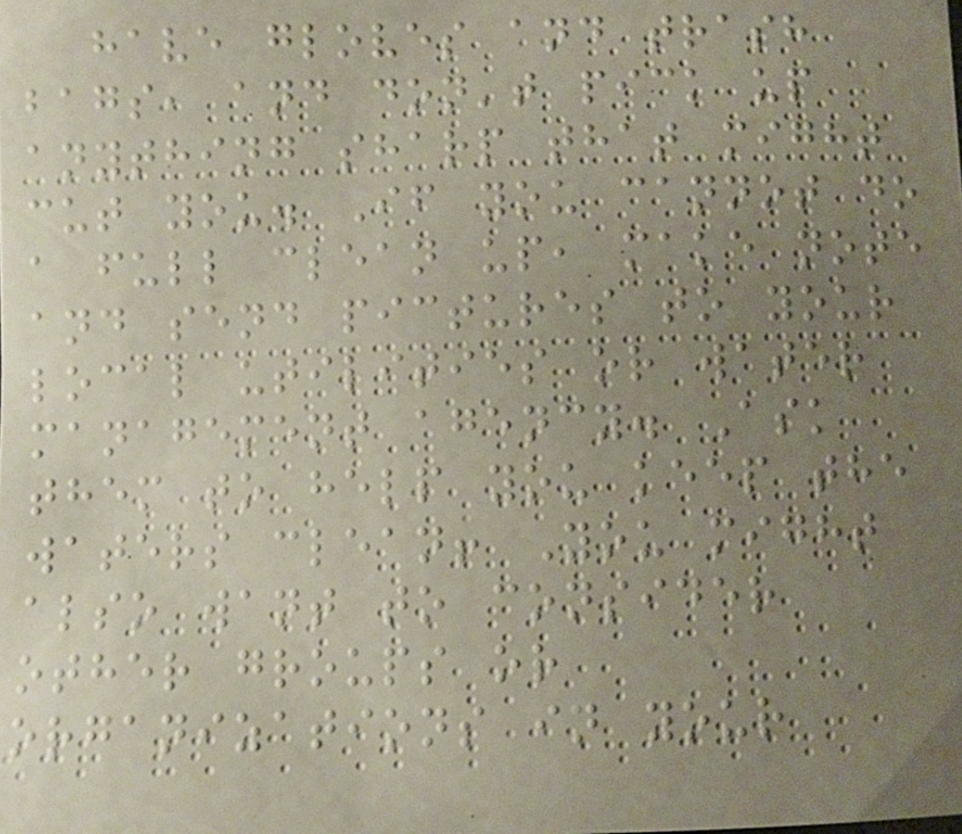have gloves and trash
bags, and don't pick up
anything sharp that might
cut you. If you cannot do
a full clean up, make note
and send pictures to your
local utilities or water
management agency. Ask
them to help you keep the
waters clean! You might
also want to consider
other groups or
organizations in your
